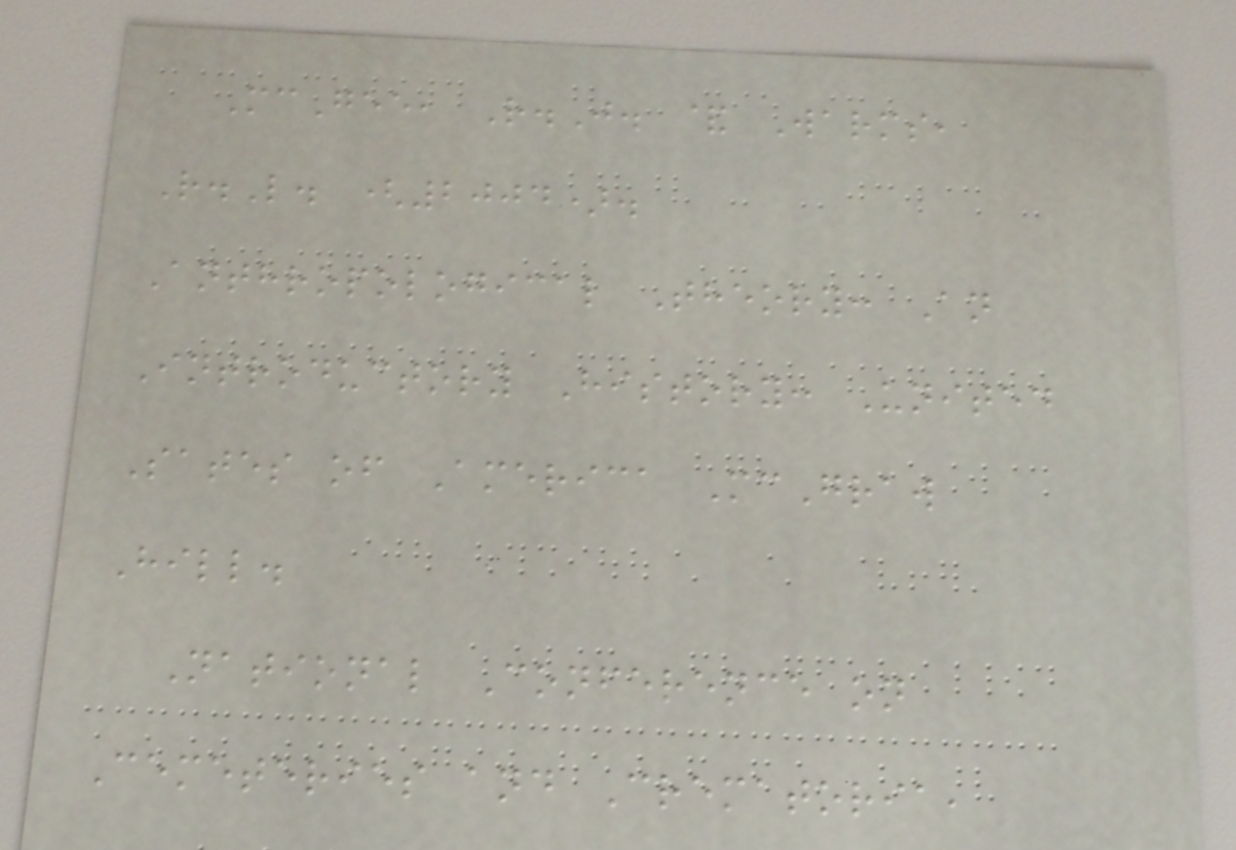McGee, R.J. & Warms,
R.L. (2004).
Anthropological Theory: An
Introductory History: United
Sates of America McGraw
Hill.
National Conference on
Cemeteries and Crematoria,
